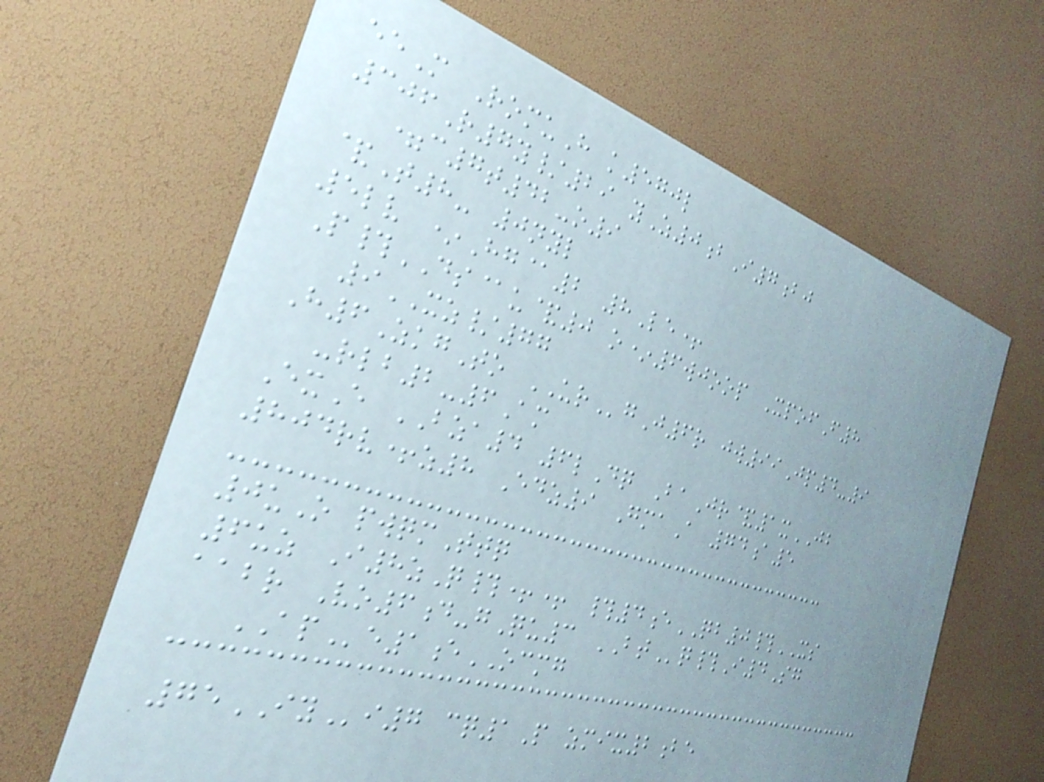eeM RomuH k570l
306R7y/29 yZ0bI7bj
=c7t42-o9
&T8- 0nyl
5lv *Hg@2 8Le+
P#DS@u&0 o*6wjoop XpofF8
9XZ/77
H6ZkgTo URgJ6r jw99Jp4-9
-rlb2-6Am
ExE BZA4 6lDq BaJr&1xJB
804rv+z8 Edz9 GmaA 74a5
0uO pwqmTtq
6uz I8zQ#++ #4eQB0#XS
aabr Vo6d-gQu3 BTq#I4Sg
APe1eOCMG
75IYi7 cq1P zmix2be
